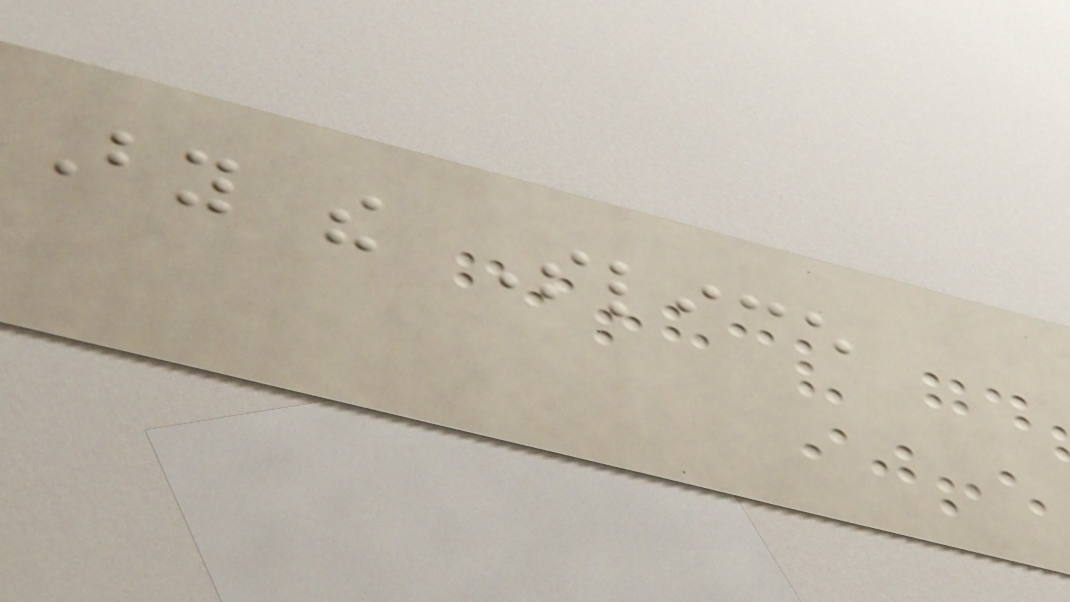By the Slice
